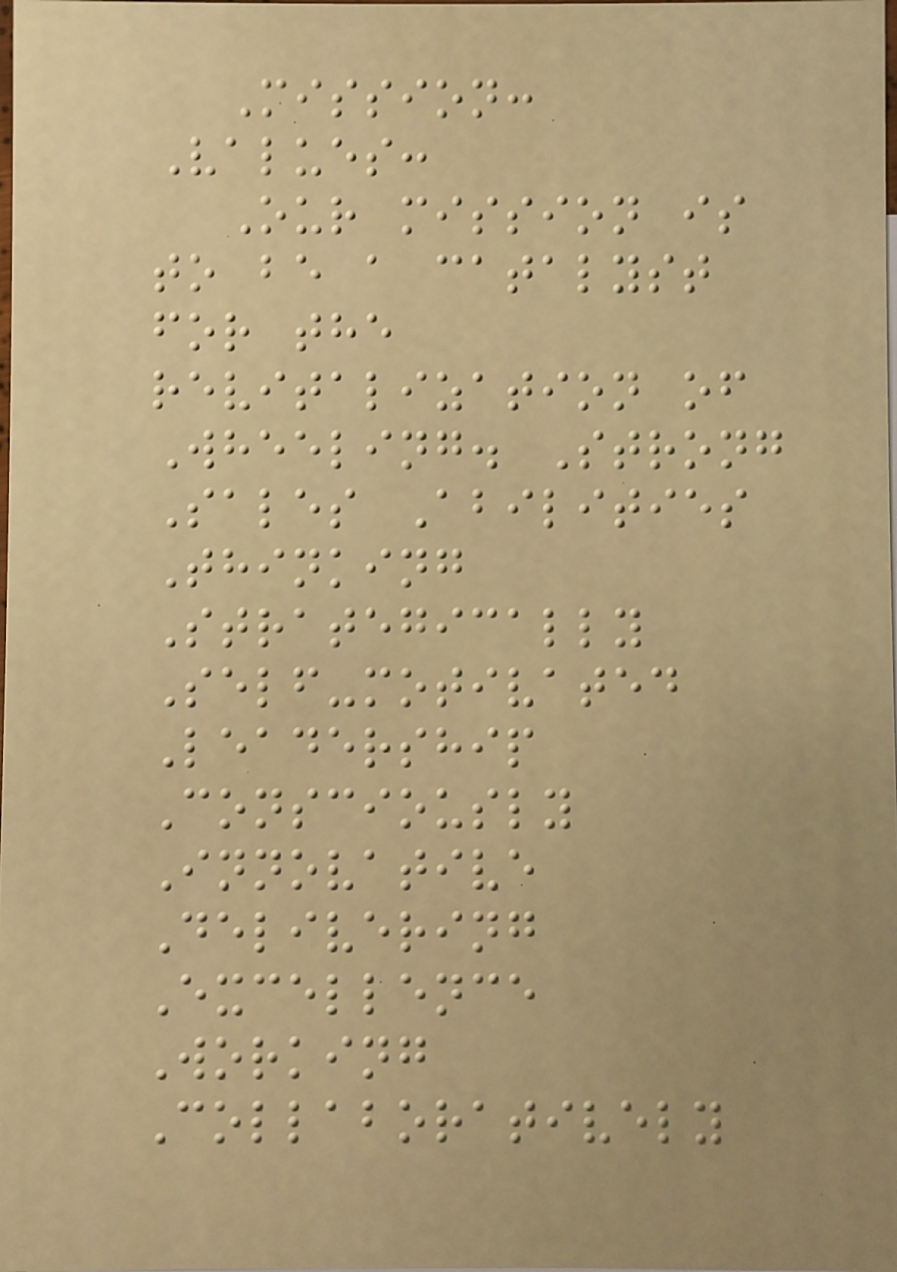Mission:
Values:
Our mission is
to be a catalyst
for the
revitalization of
Wheeling. Strong
Sales Abilities
Thinking
Strategically
Self-motivated
Leadership
Consciously
Innovative
Delivering
Excellence
Working
Collaboratively
